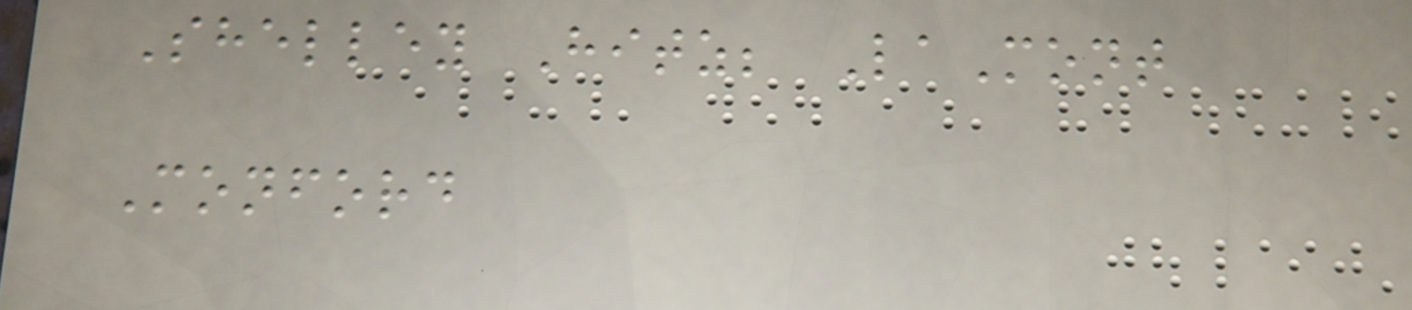Shelley Hitz; LaMont
Monford
